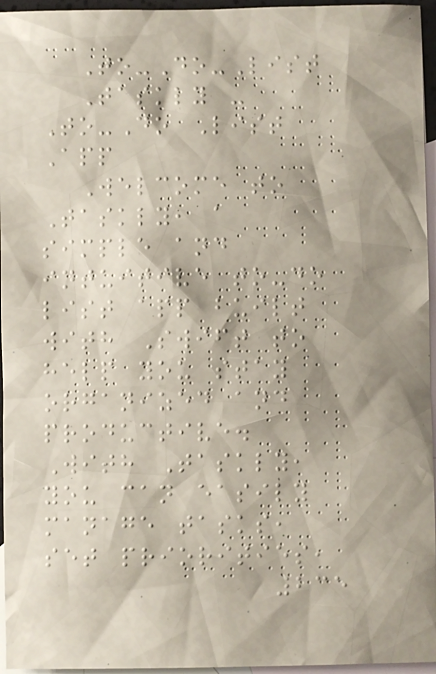To-Do-List
Taskly -
To-Do List
App
Welcome to
Taskly, a
simple and
intuitive to-do
list app built
with Swift to
help you stay
organized and
productive.
With Taskly,
you can easily
manage tasks,
set priorities,
235
